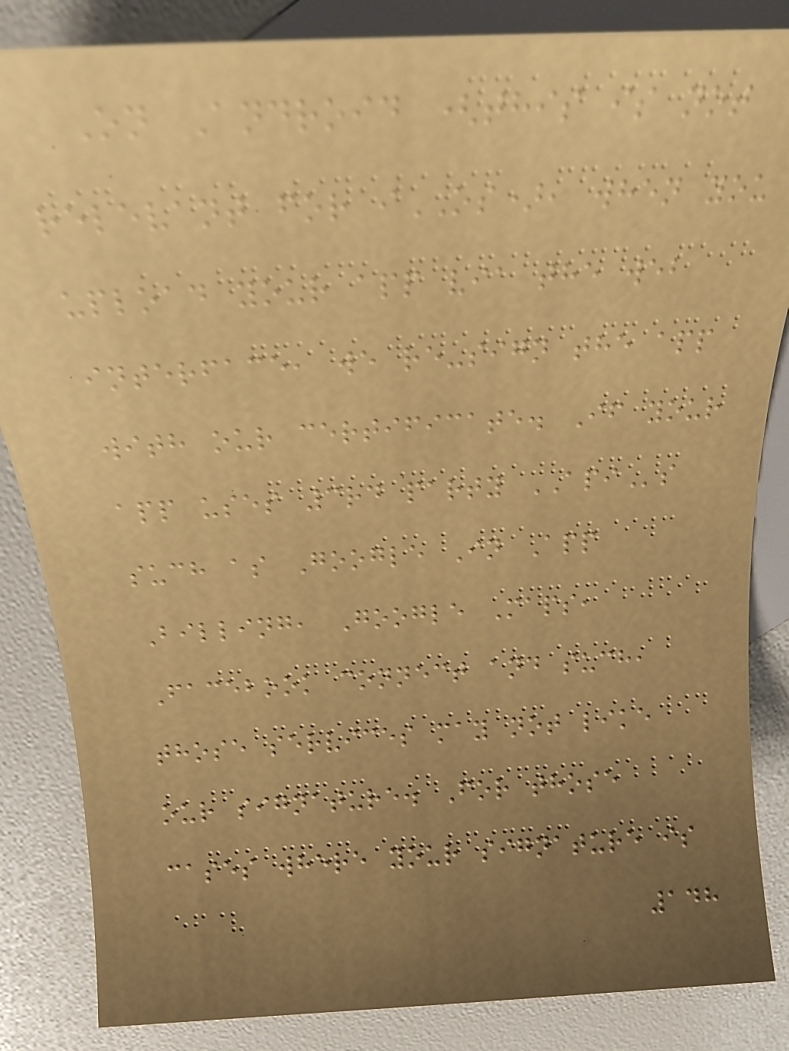On Android (this is not
relevant for iOS), when you
upload your app via the web
interface, we re-sign the app
with our certificate. If your
app uses 3rd party APIs
such as Google In App
Billing, Google Maps,
Facebook connect and such,
those services may not like
our signature. For those
cases where your signature is
148
